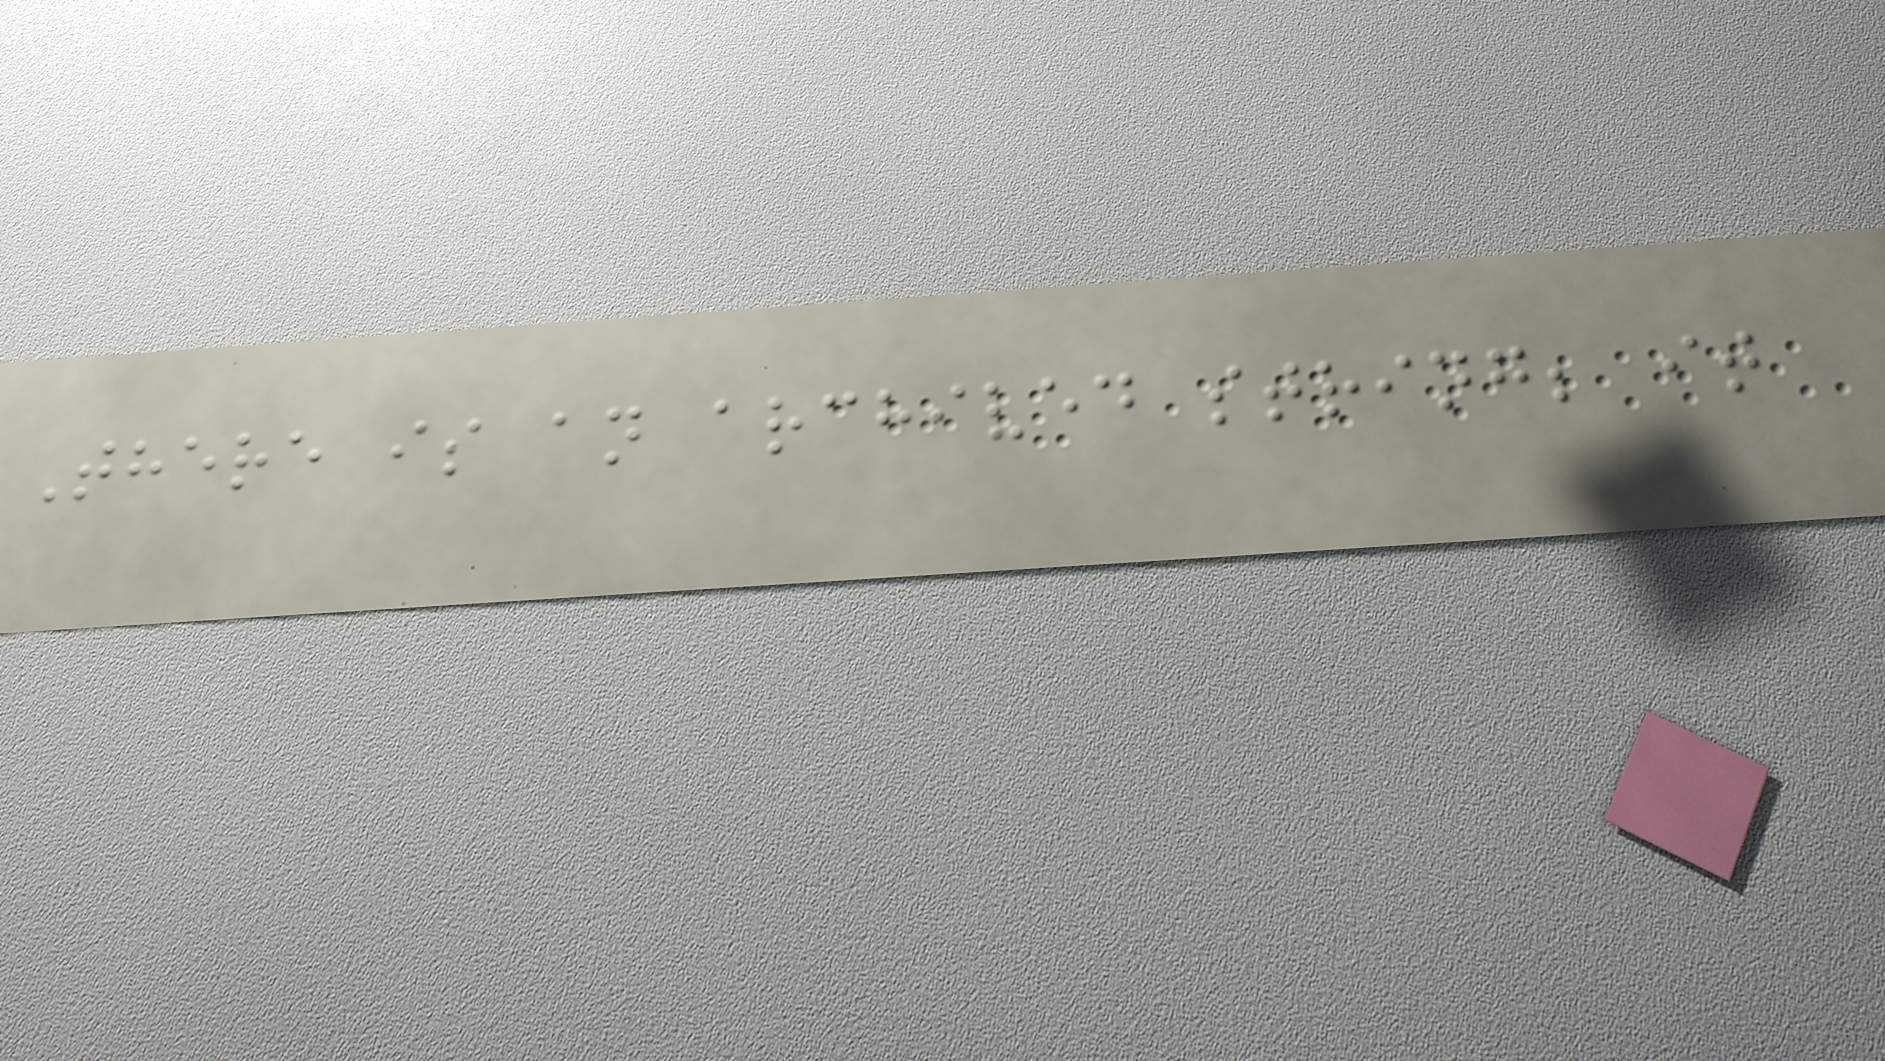There is an archived string; it
